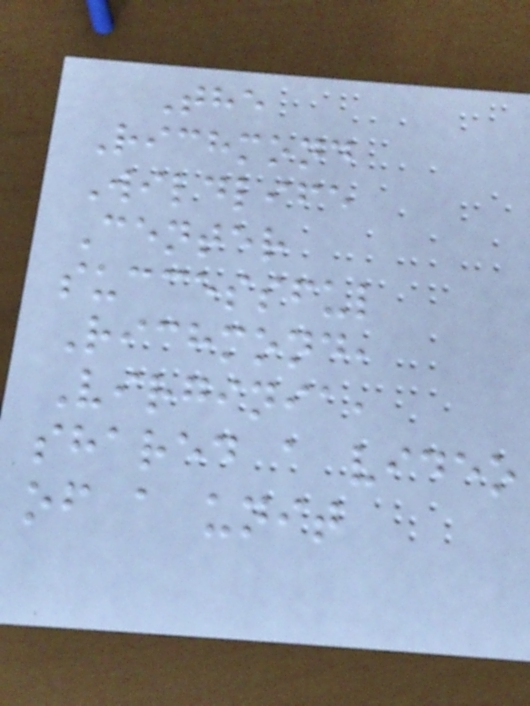The
Richmond
Wildlife
Center
successful
Richmond,
Virginia,
shared a video
of a unit
